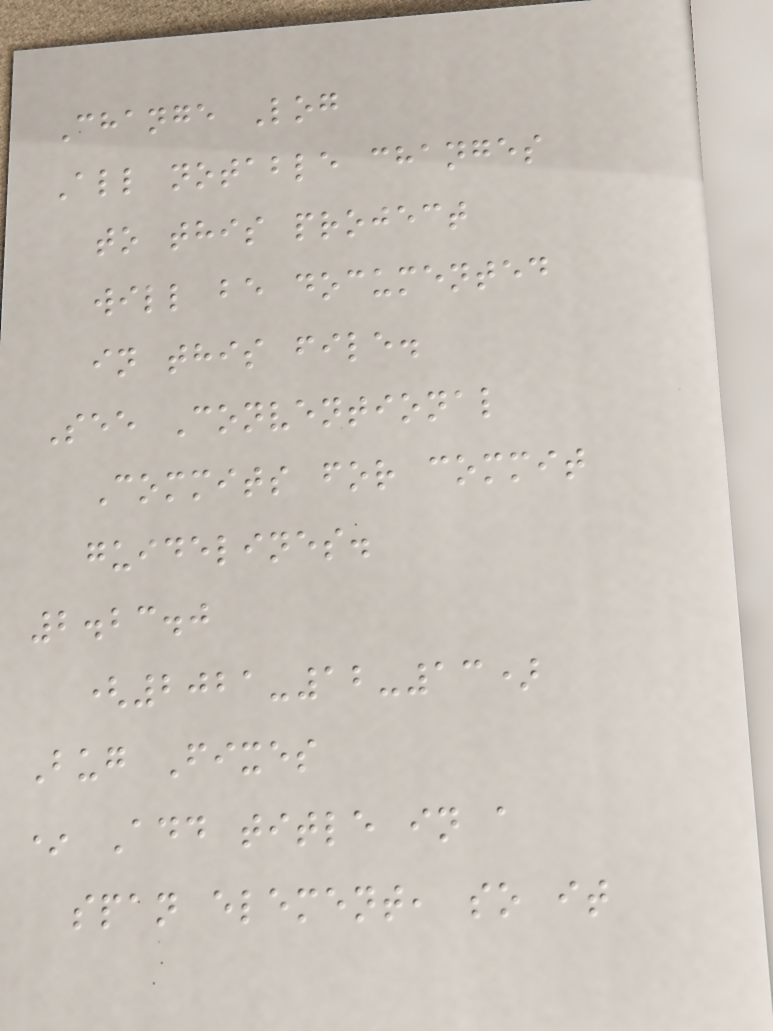Change Log
All notable changes
to this project
will be documented
in this file.
See Conventional
Commits for commit
guidelines.
2.23.0
(2021-12-13)
Bug Fixes
* Add title in a
span element, so it
